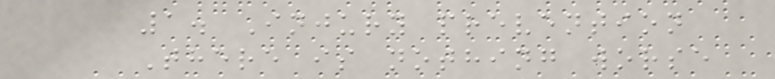1. Injury prevention
There is nothing worse
